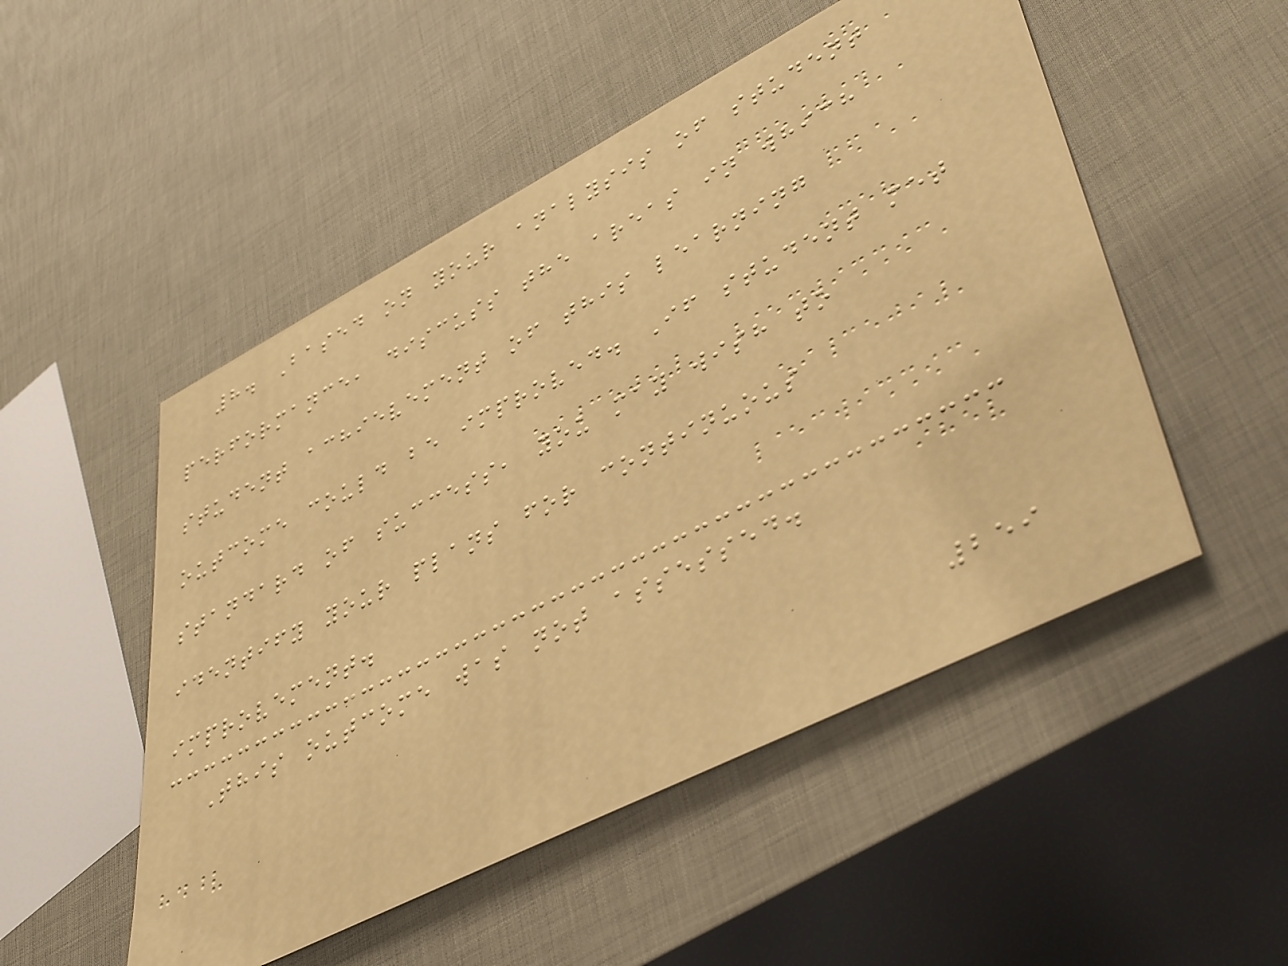8. Based on your analysis of student
performance, discuss the areas in which
student achievement of this learning
outcome could be improved. If student met
standard of success, you may wish to
identify your plans for continuous
improvement.
This outcome was not assessed.
259
